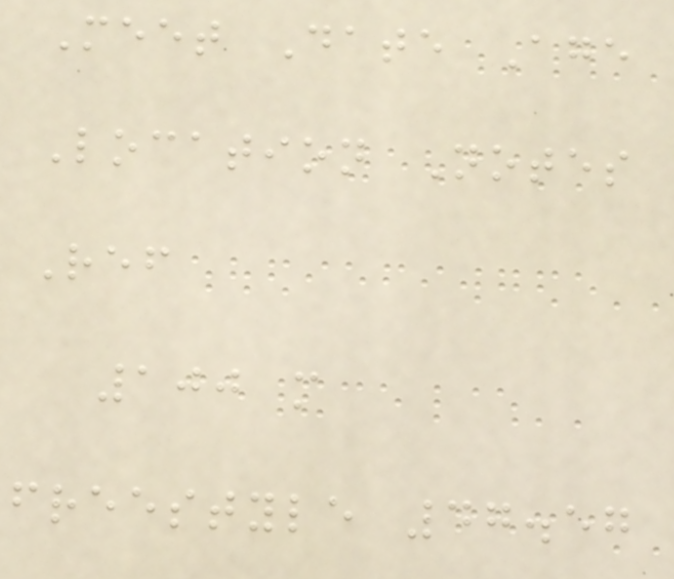Meet Date Age
Location Notes
Ref
100 m
freestyle 47.57
